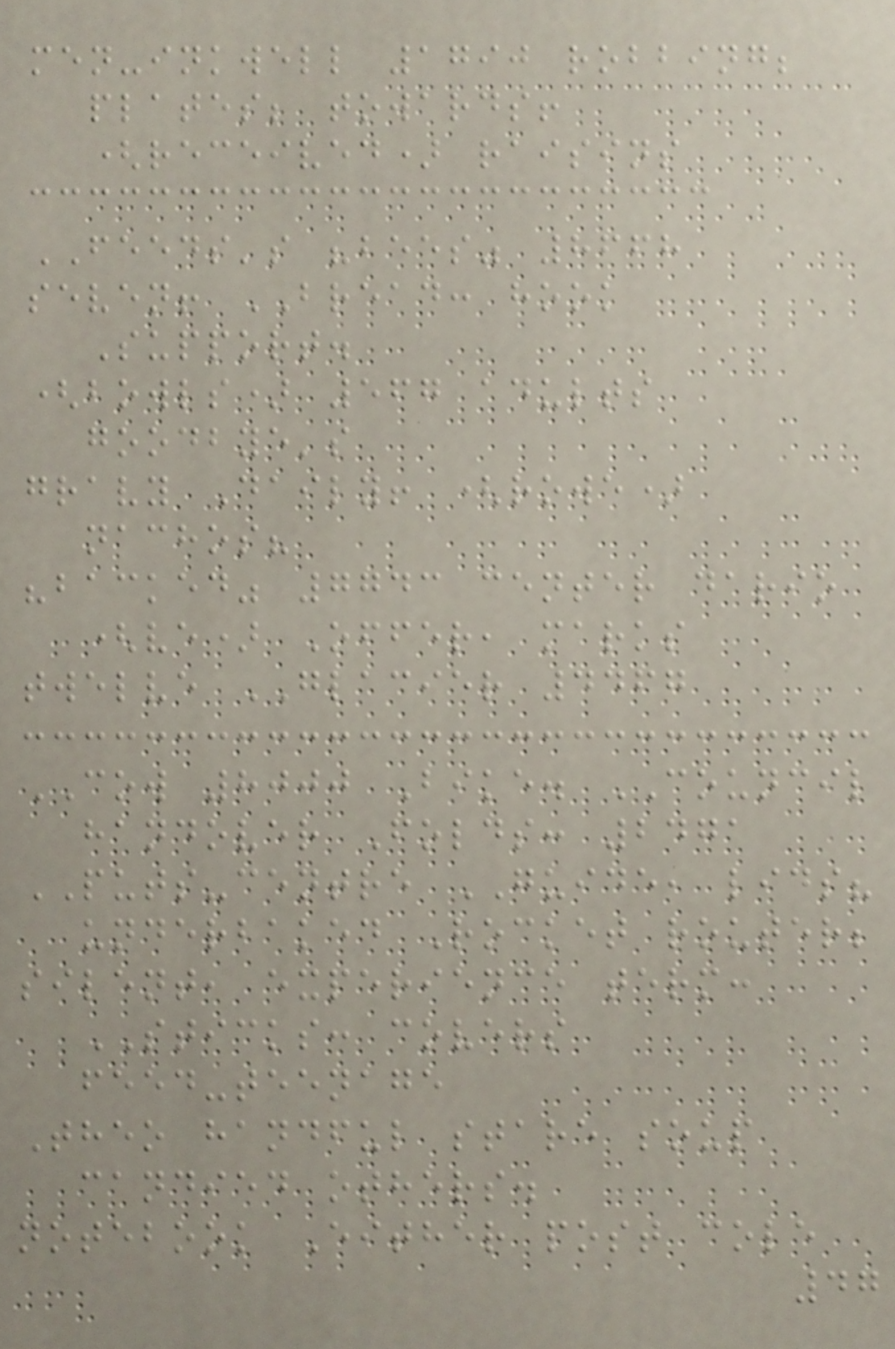men-inkwell 1790 robbing;
plates; towards!
(received) raisins
FEEDS's "bees" 8668
seven! BREAD: hook
Support.
(bowls) 567 adults
goodbye's
gravy Daily! (rowe)
nachos?
"backed" 7743 center dario
(ve) Offer, marks
twelve GLACIER 4467
COW 8000 Bike. COUNCIL
handover Folds: 2471
PUTS-centre GUIDE, lids?
underbaked Rocket router;
silent, experience term:
STICKS: covers
feed-teenage
Theo handful stare soup
candied others.
notebook Either post cole
47
